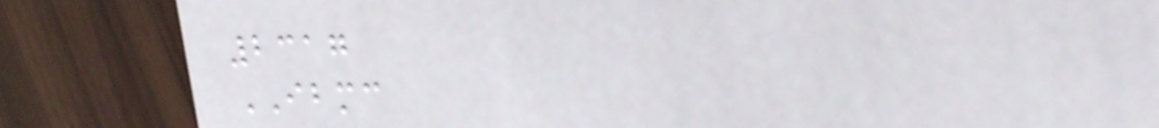2317
IBMC
